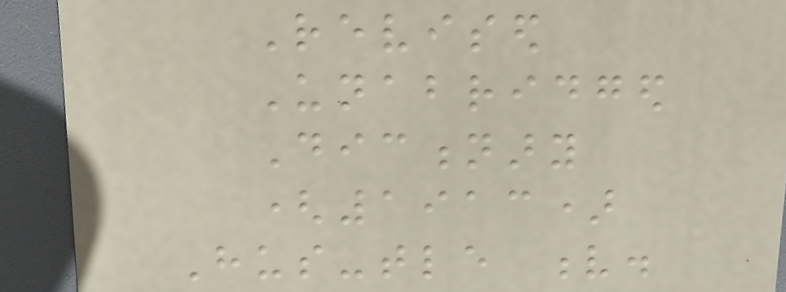Revised
Unabridged
Dictionary
(1913)
Hus-tle v.
